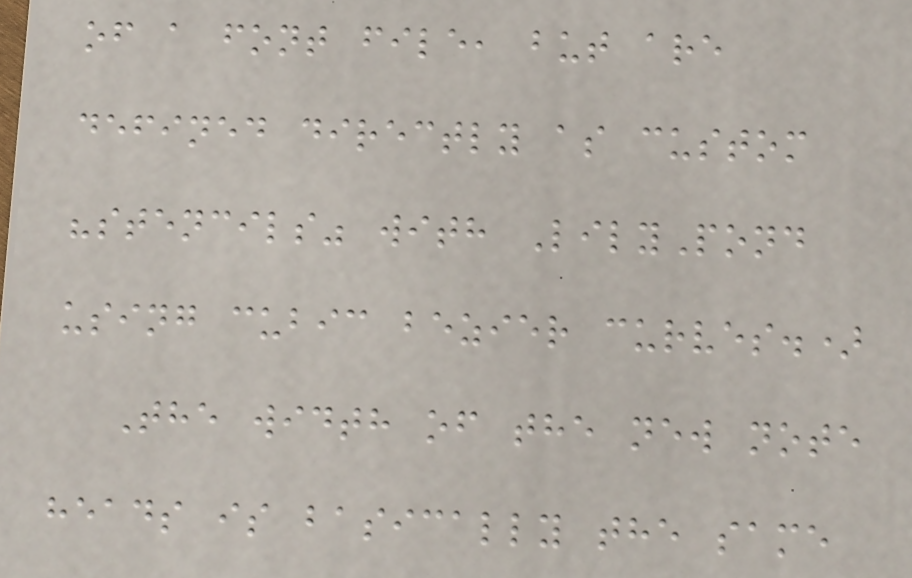of a font file, but are
defined directly as custom
"stencils" with LilyPond
using cubic bezier curves.)
The width of the new note
heads is basically the same
